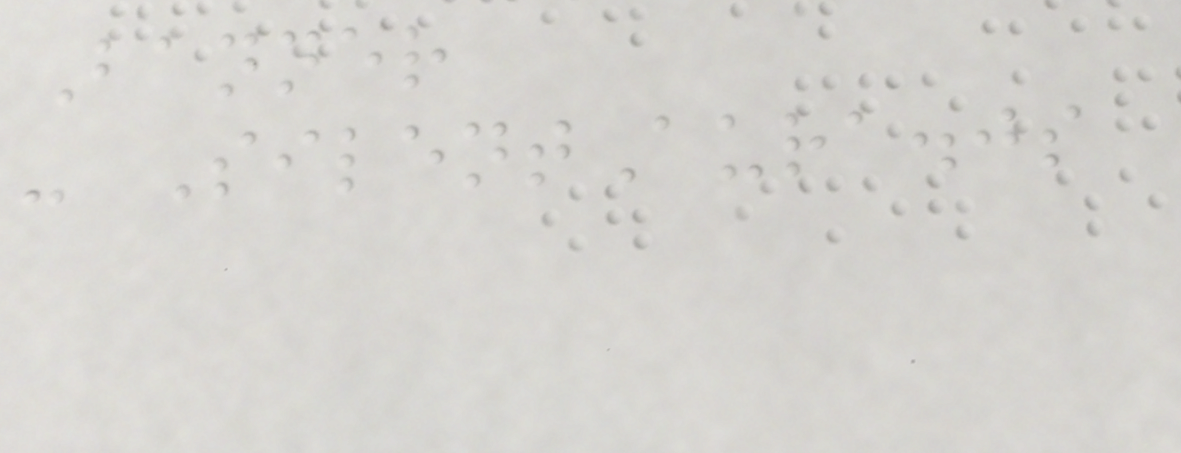Banner
- SilentAura.js
